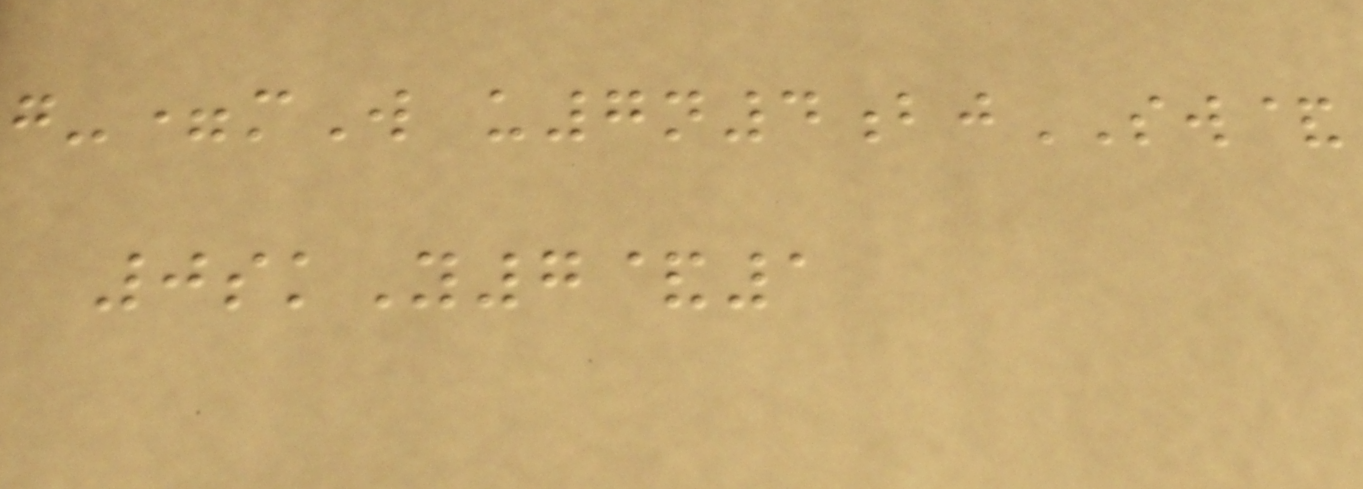g-=mW u7n4bjSW&
0skY7&1
